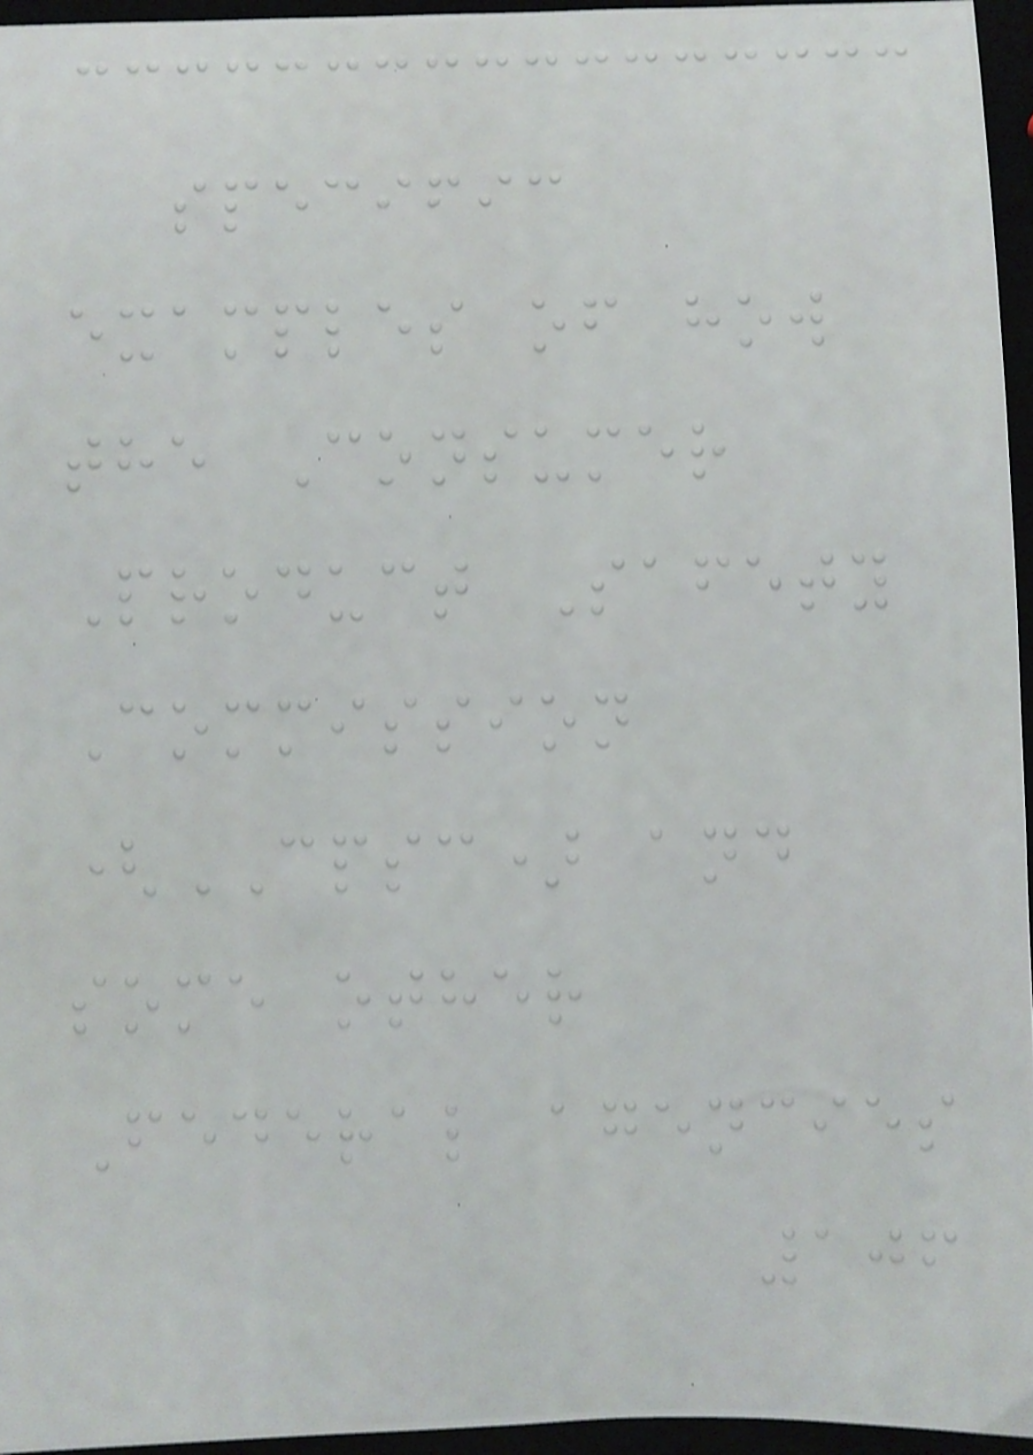specific
examples of how
the Consumer
Product Safety
Commission
(CPSC) and
some other
Federal agencies
106
